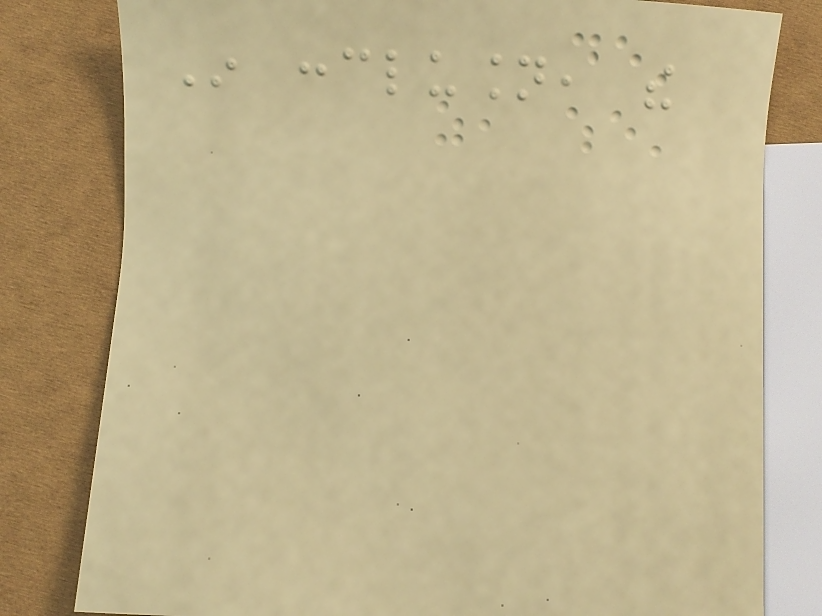In conclusion, the
